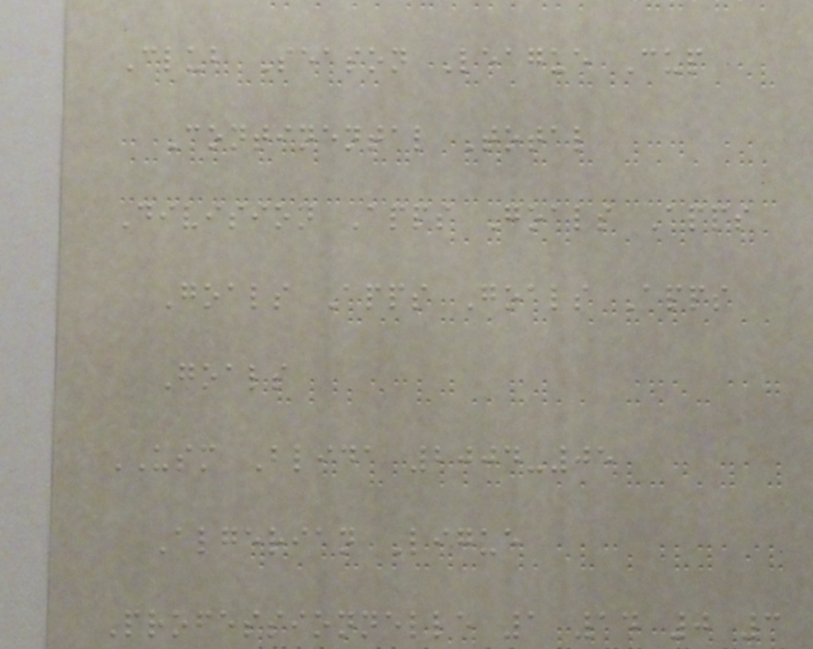Club Season League Cup
Continental Total
Division Apps Goals Apps
Goals Apps Goals Apps
Goals
USM Blida 2004-05
Algerian Ligue
Professionnelle 1 14 0 3
